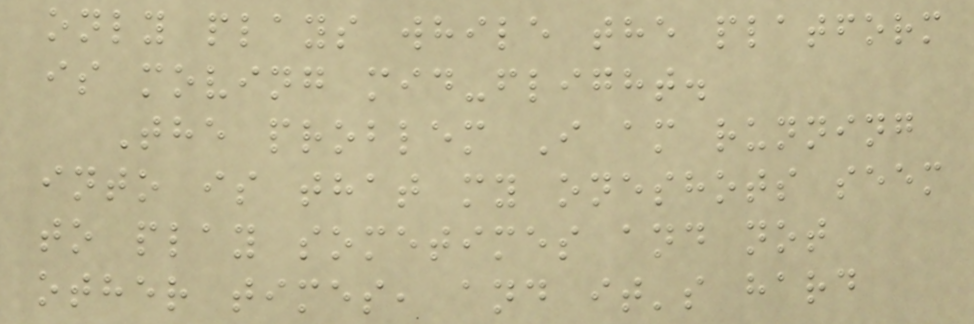only plays while the platform
is moving mid-flight.
The problem I am running
into is that my oneshots seem
to play sometimes and not
other times, and it's hard
